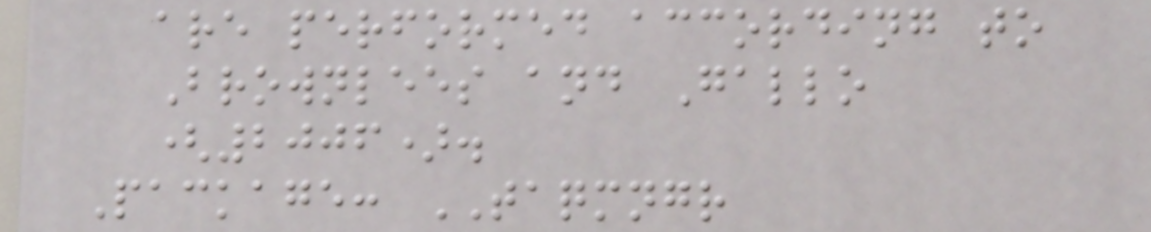are performed according to
Brownlees and Gallo
(2006).
Package: TAQMNGR
